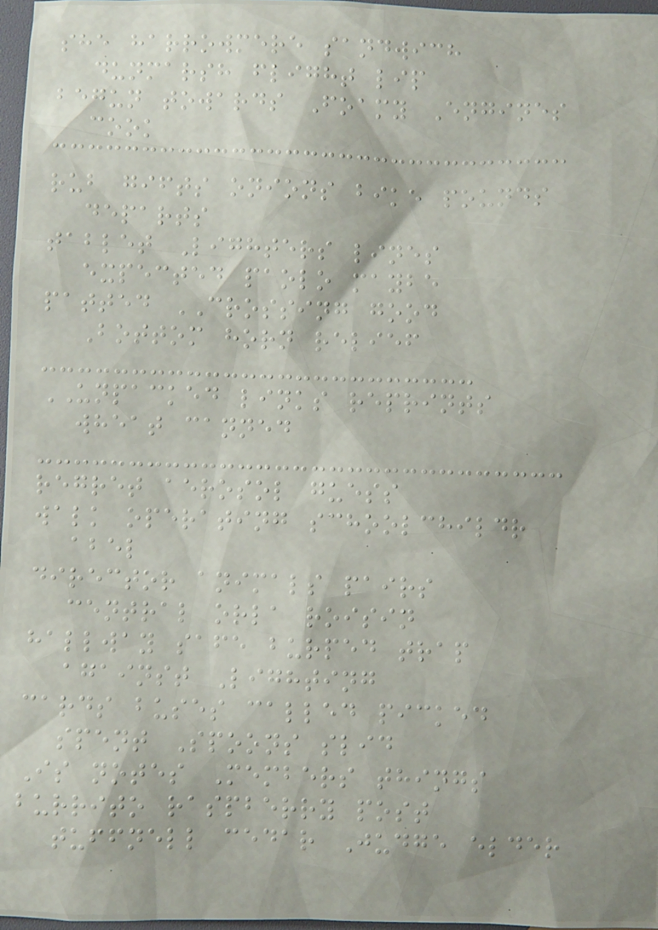she harrowmere sandwich
dunmarsh flight lip
begun towards Foamy Engines
cook
rub gifts onions bike pounds
departs
tablet Lighters lines
expected paolo maybe
patted CROSSING good
Bottom horn relief
UNPACKED links reprints
wheat canned
regret aerosol guess
walk operating schoolchildr
abel
director animals pairs
central orla roisin
hallway safe burped trap
against Lighting
cards buses called picked
spent Spoons slid
Is notes Members things
burrito raspberry post
tuffnell cedar Judge elder
